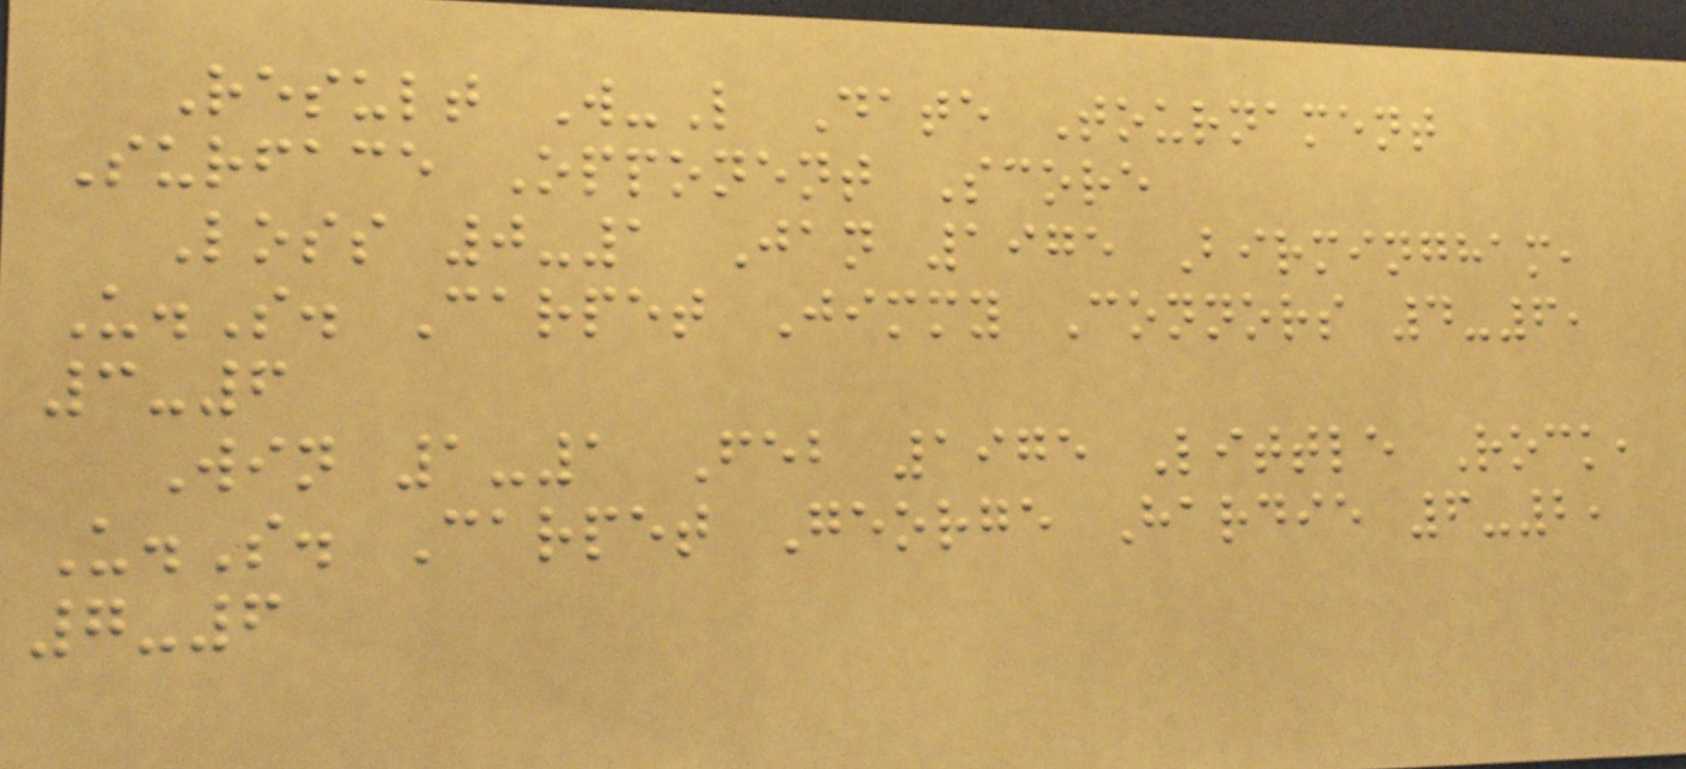Result W-L Date Tournament
Surface Opponent Score
Loss 0-1 Jan 1975 Birmingham,
U.S. Carpet Jimmy Connors 4-6,
3-6
Win 1-1 Feb 1975 Little Rock,
U.S. Carpet George Hardie 6-2,
7-6
